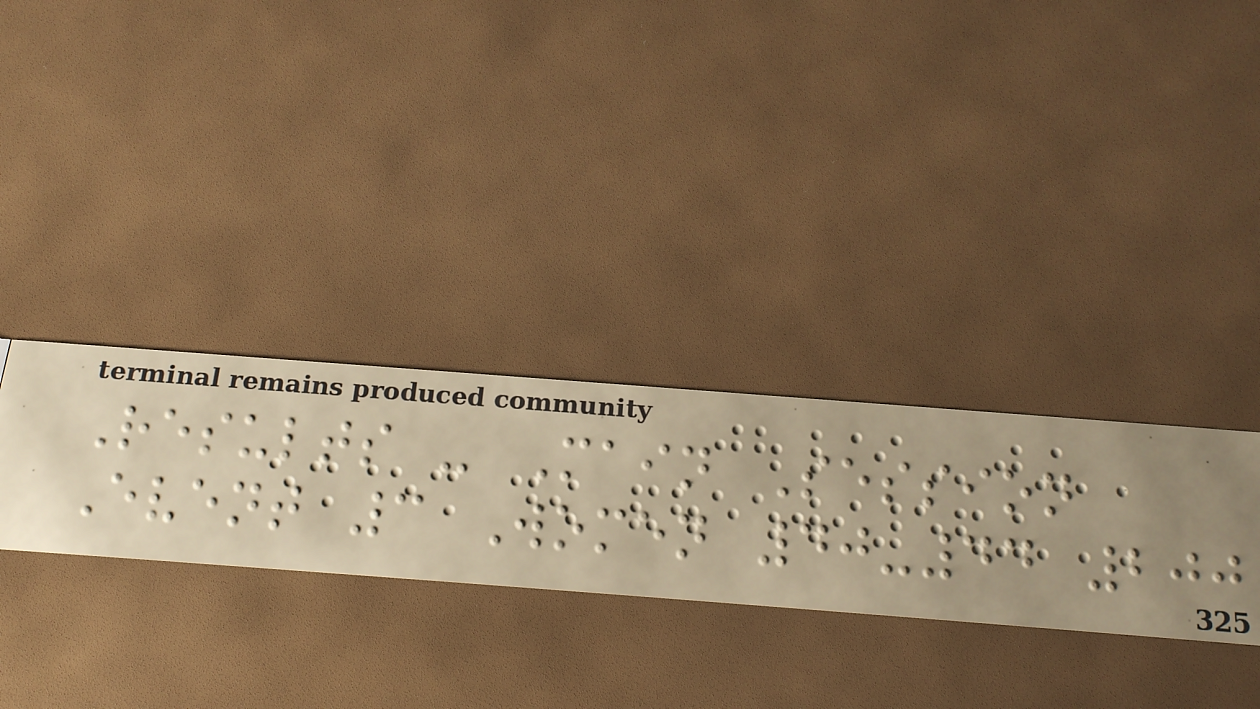Results - Main Session
Event 3 Women 40-44 200
